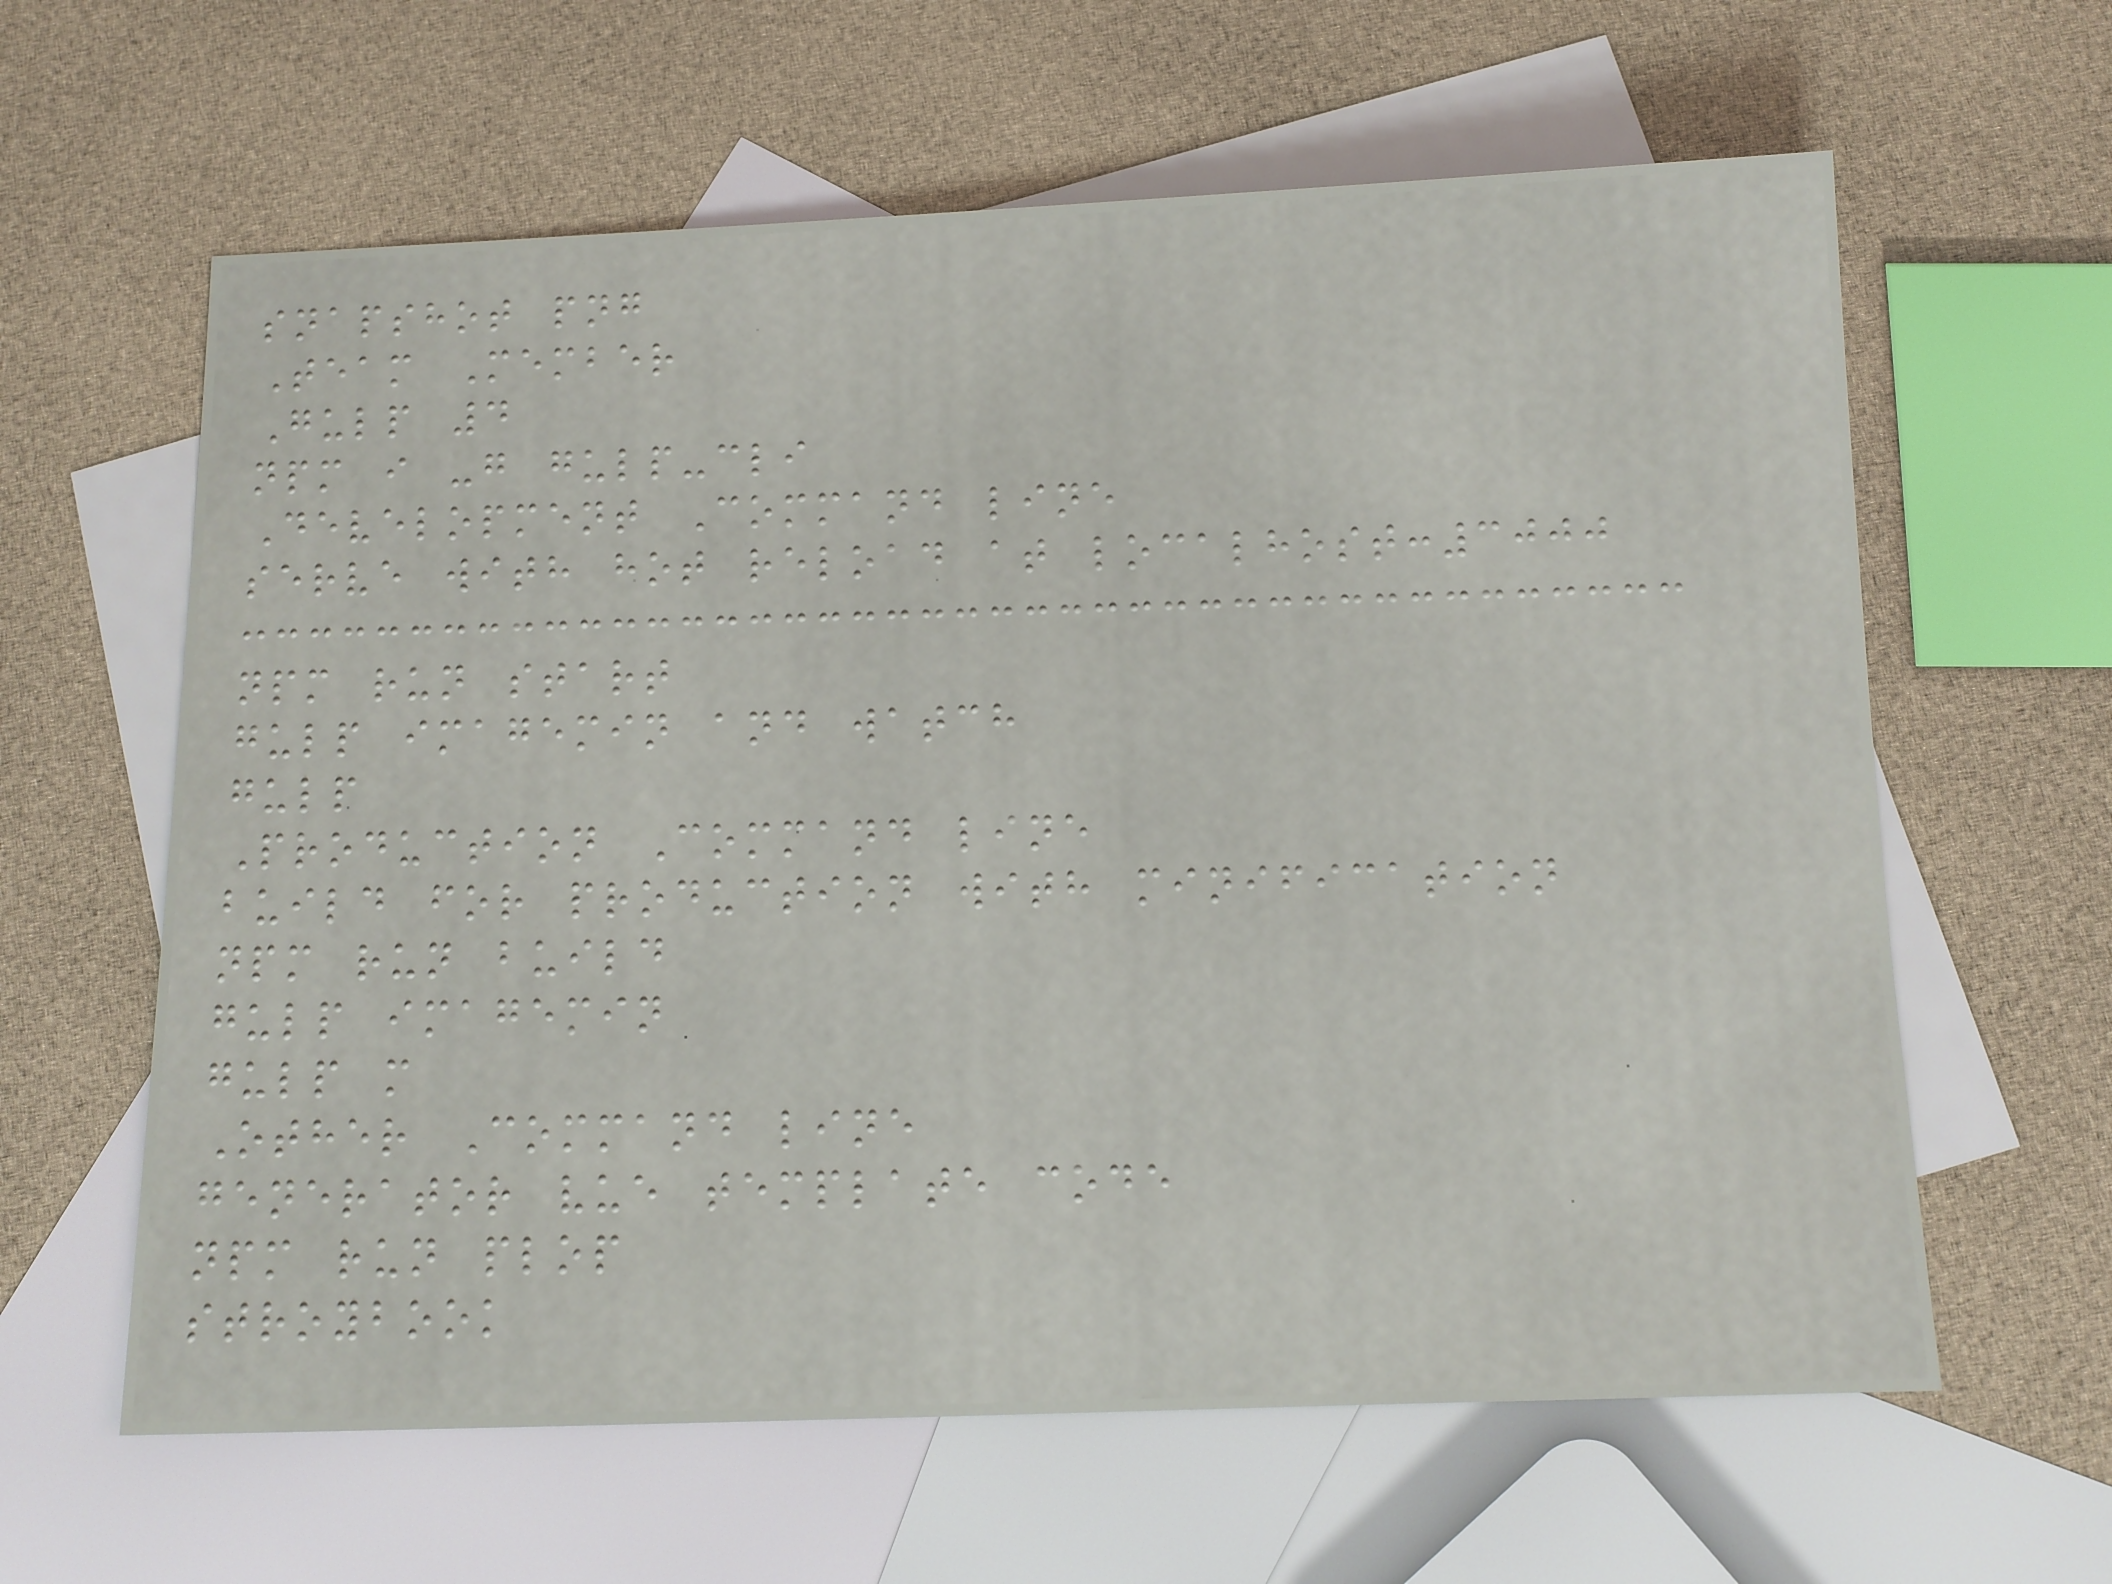snapshot png
Team Member
Gulp 4
npm i -g gulp-cli
Development Command line
serve with hot reload at localhost:3000
npm run start
gulp imagemin and watch
gulp
Production Command line
build for production with minification
npm run build
gulp imagemin
gulp m
Other Command line
generator vue template code
npm run plop
stroybook
